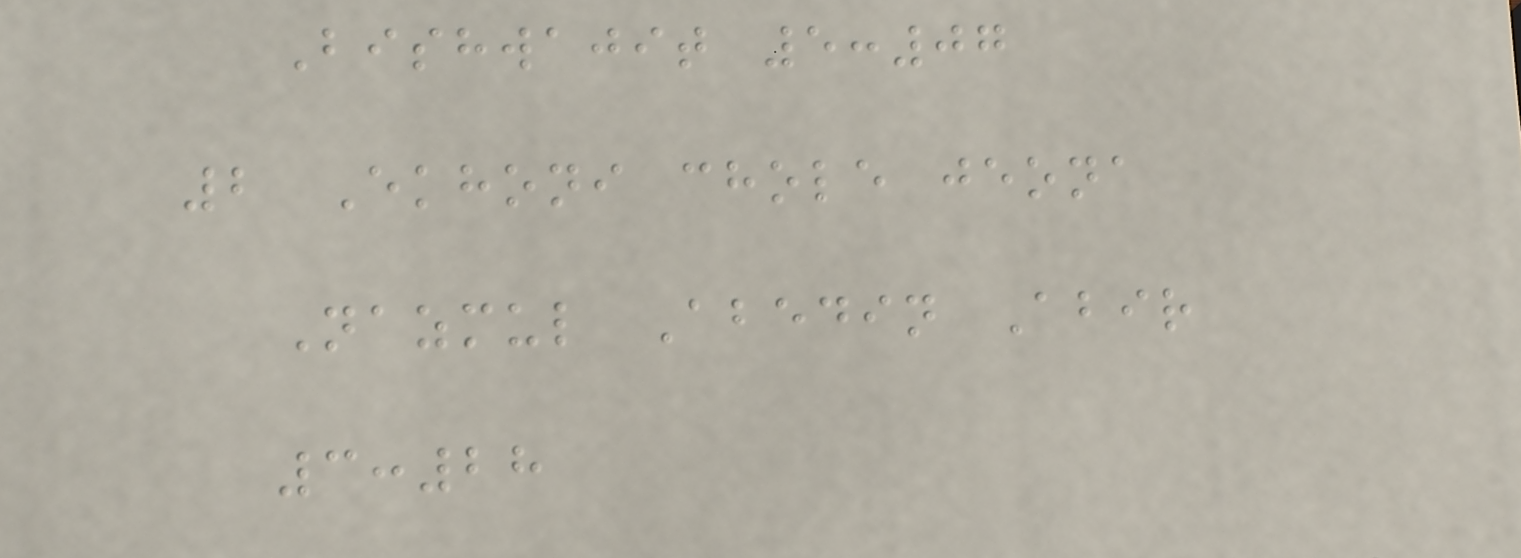Bishwajit 5:07
2 Ekhoni chole jeona
Nazmul Abedin Abir
3:28
